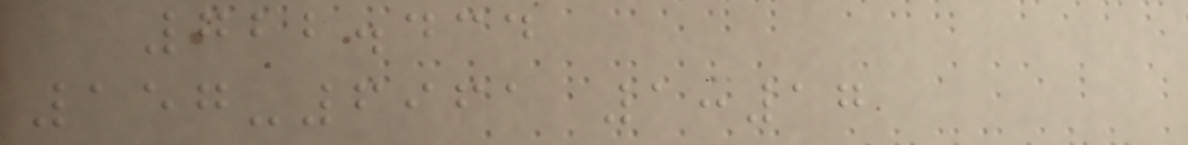722.434
157-6961 1:17
